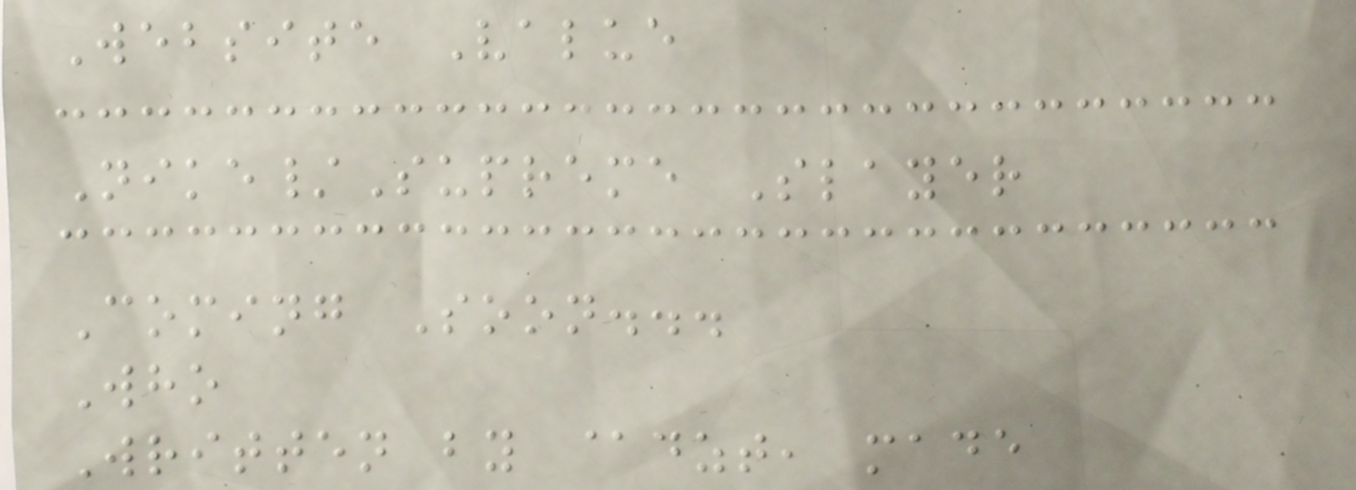Website Value
Nike/Supreme Slayer
Coming Soon...
Who
Written by @dzt, made
